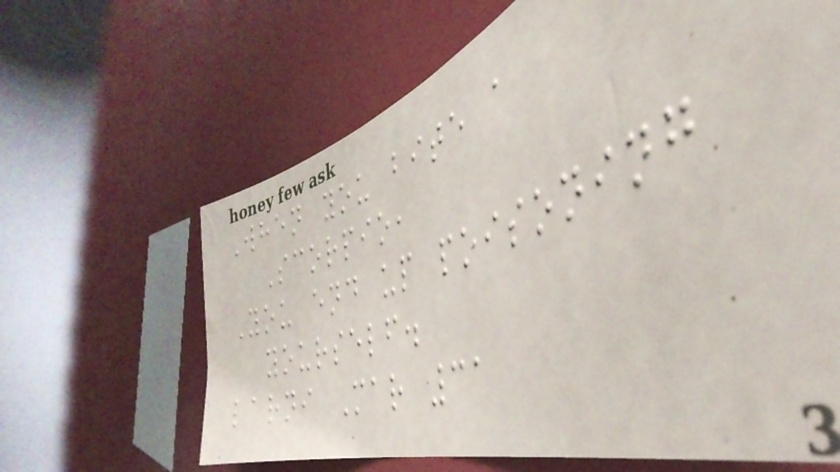When you bite a
Scorpio,
You end up poisoning
yourself.
larni Mar 31
